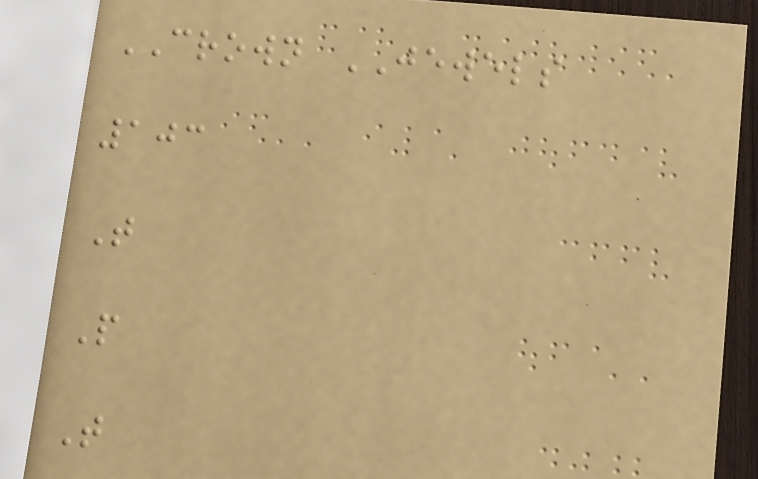CROWN JEWELS
103
T
P
T
